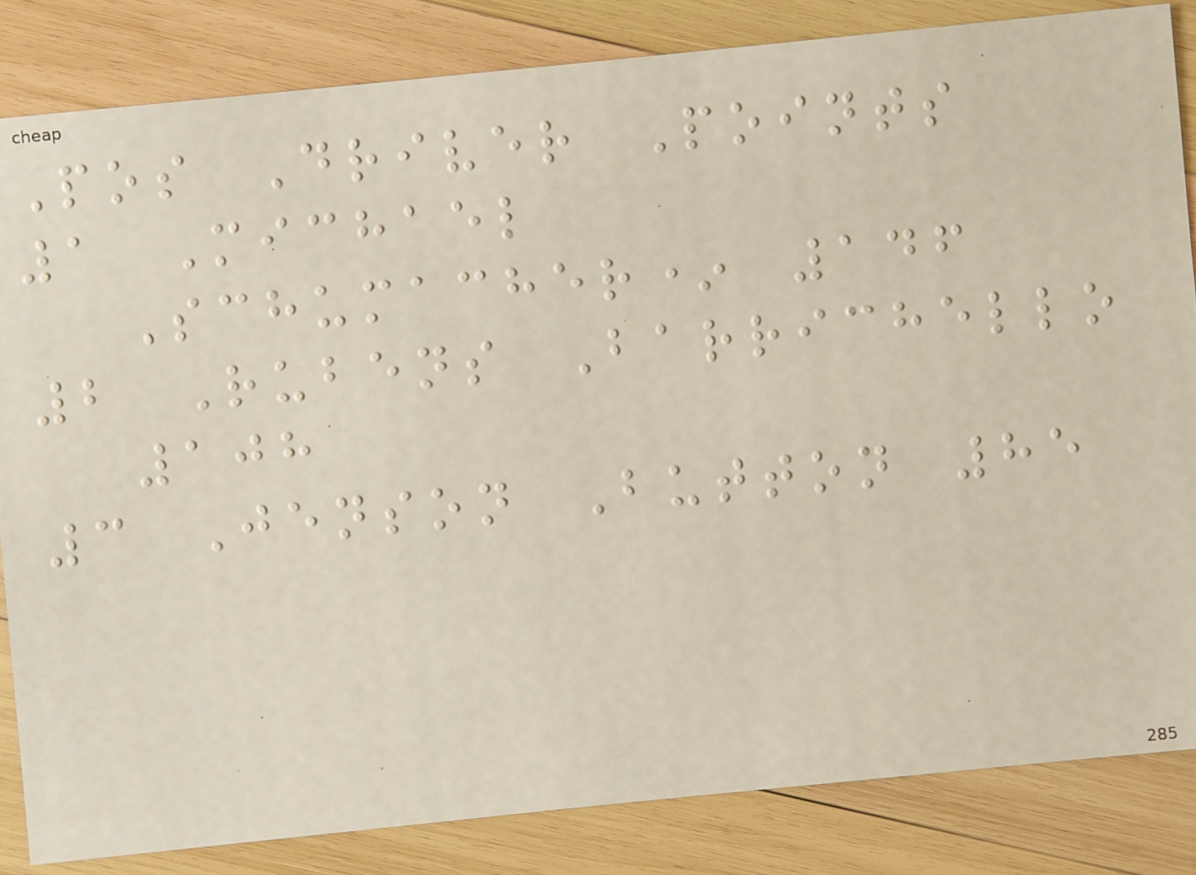Pos Driver Points
1 Michael
Schumacher* 146
2 Rubens Barrichello
108
3 Jenson Button 85
